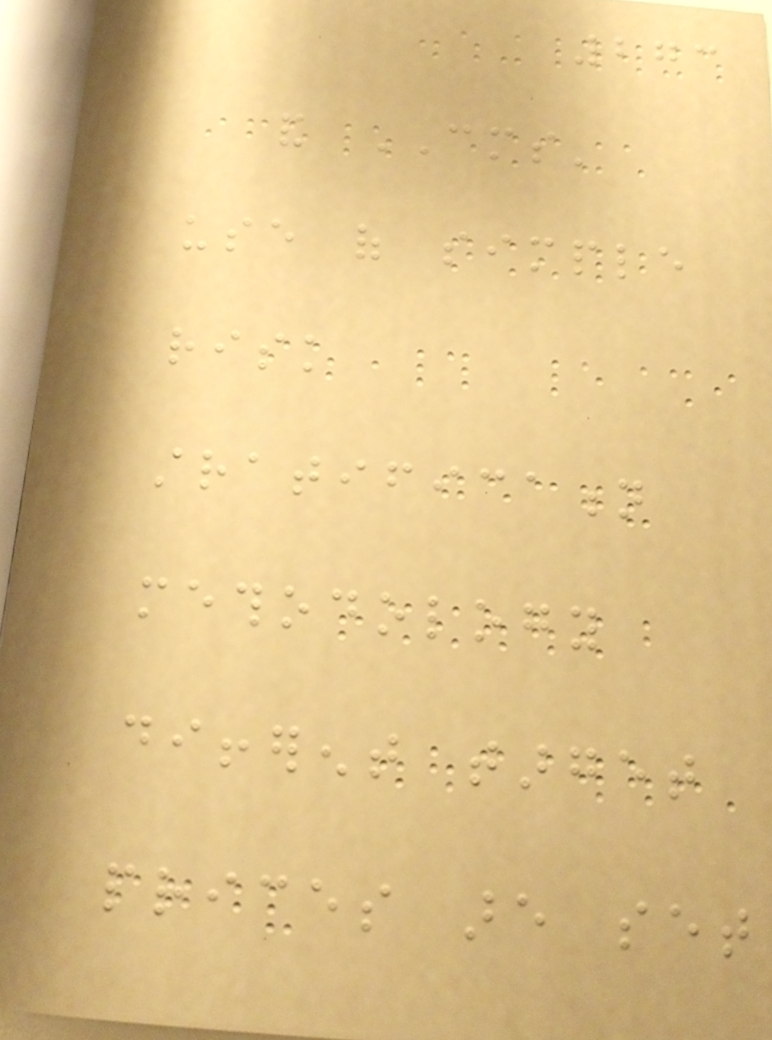273
and CMS'
use of simple
risk
stratification
methodology
different target
prices are set
